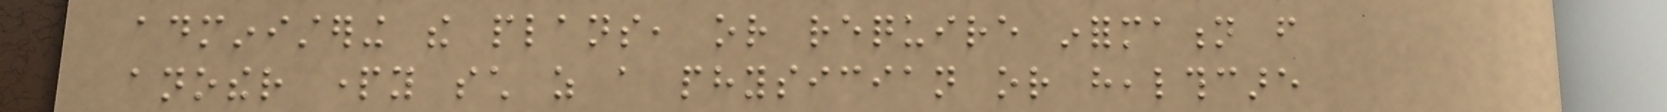administering the plans, or require information from
another party such as a physician or healthcare
